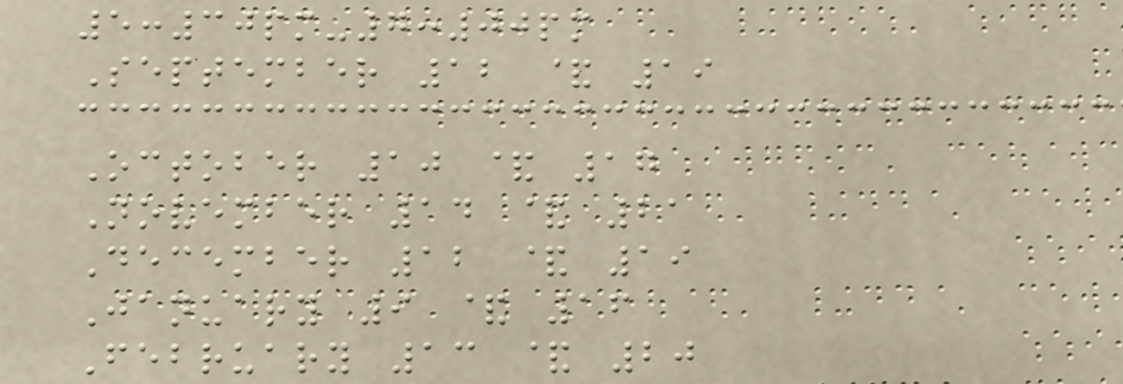5:30pm-7:00pm
September 12 & 19
October 10 & 17
November 14 & 21
December 12 & 19
January 9 & 16
February 13 & 20
